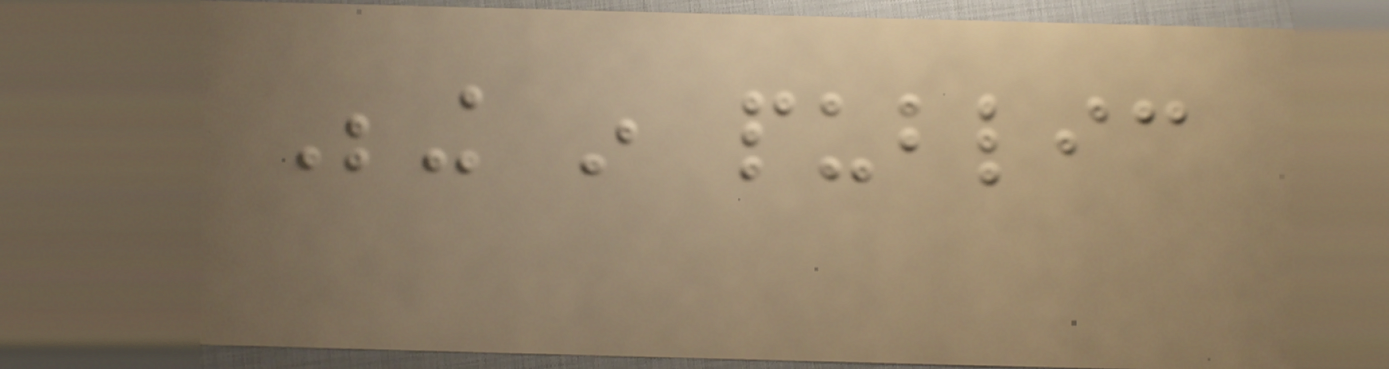Being in public
